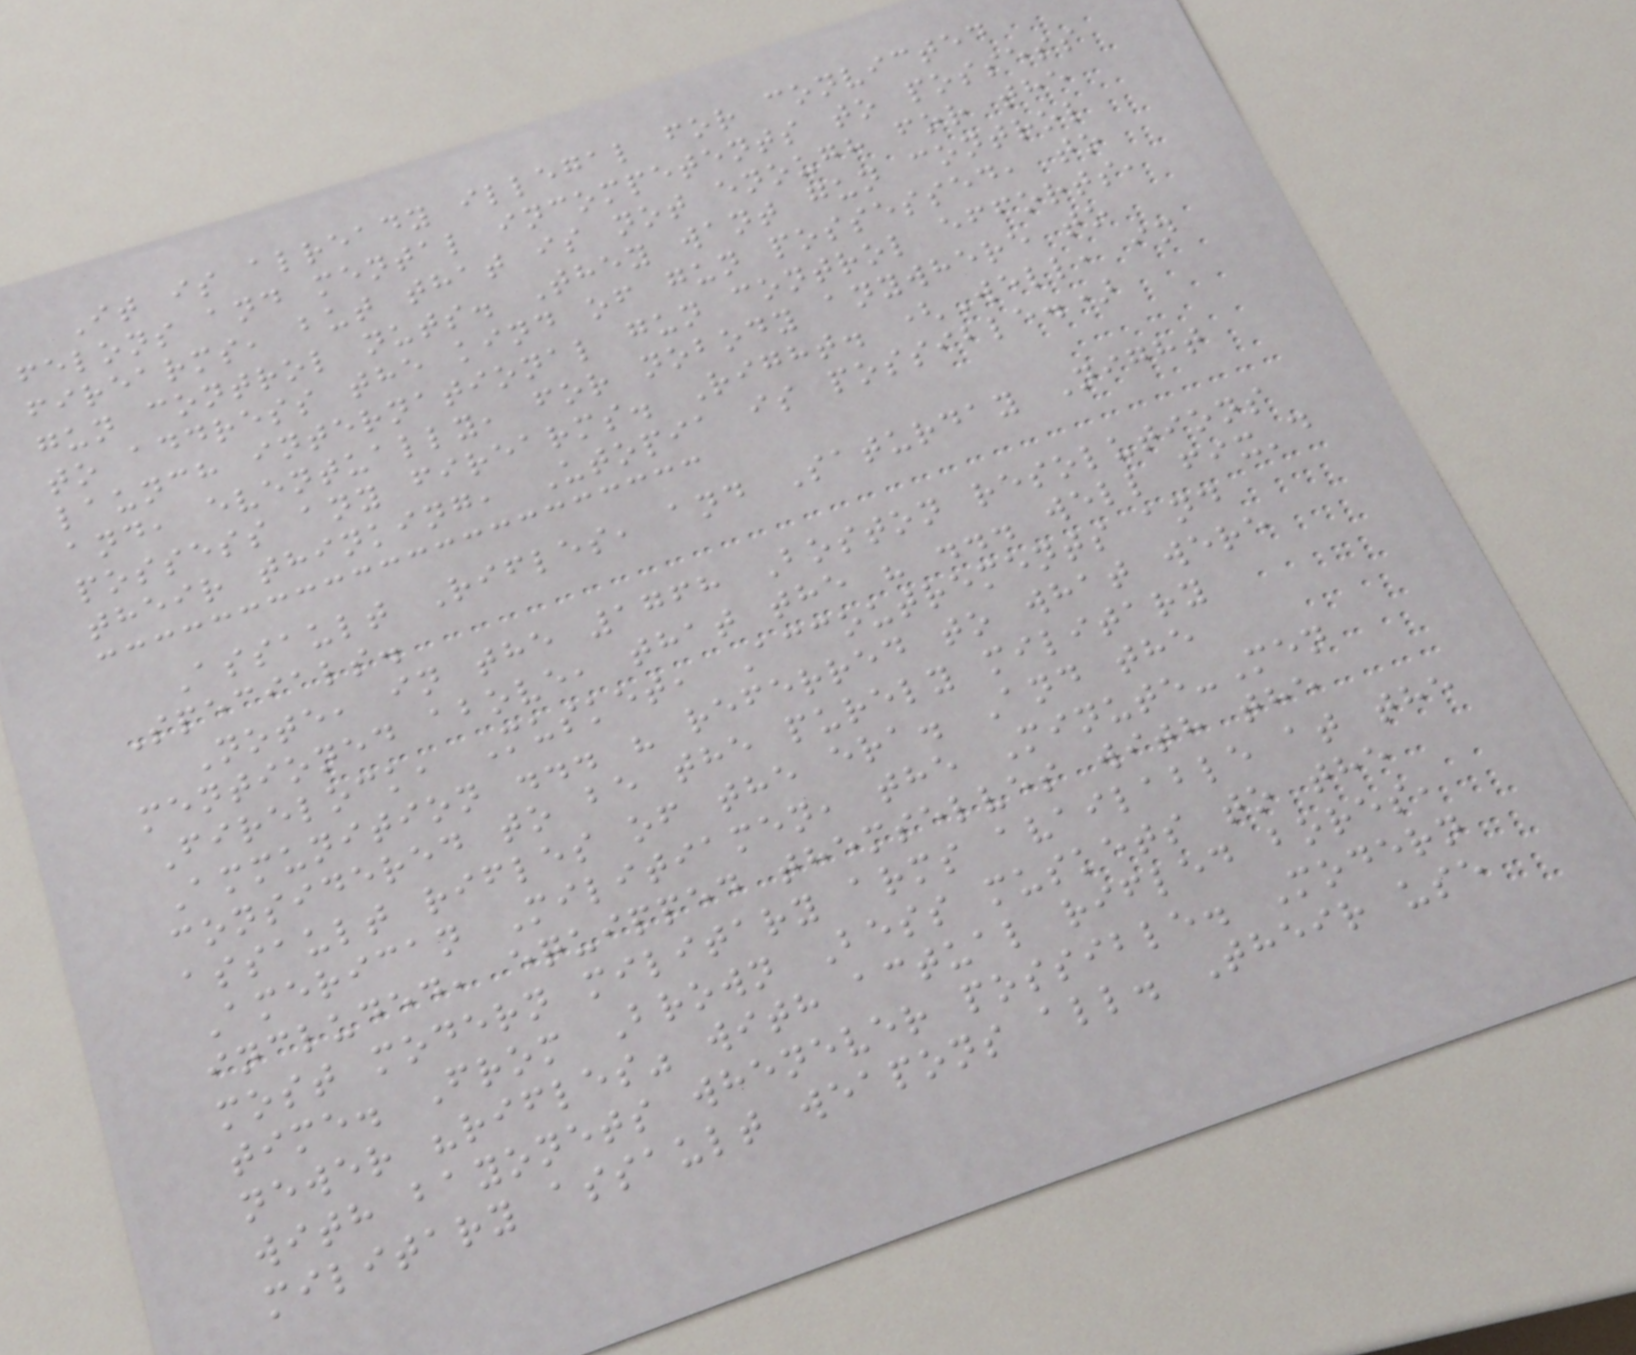It is already illegal for convicted
felons and mental incompetents to possess
firearms, but that is not enough for the
gun control nuts. They want gun control
to address the kind of gun possessed, to
launch international gun control efforts,
and, eventually, for nobody anywhere to
possess any firearms. Right. (Well, in
their thinking, Utopia is possible.)
Assault Rifles, and Saturday Night
Specials.
Note, in the 1768 Boston resolutions
mentioned above, that the " ... well fix'd
Firelock, Musket, Accoutrements and
Ammunition ... " referred to what were
considered to be the purely military
assault rifles of the era. And the
American Militiamen, the Minute-Men
included, equipped themselves with the
most modern military arms available at the
time. From Brown Bess muskets to the
newer "rifles" with actual rifled bores,
with bayonets whenever possible. Modern
military assault weapons all. Their use
